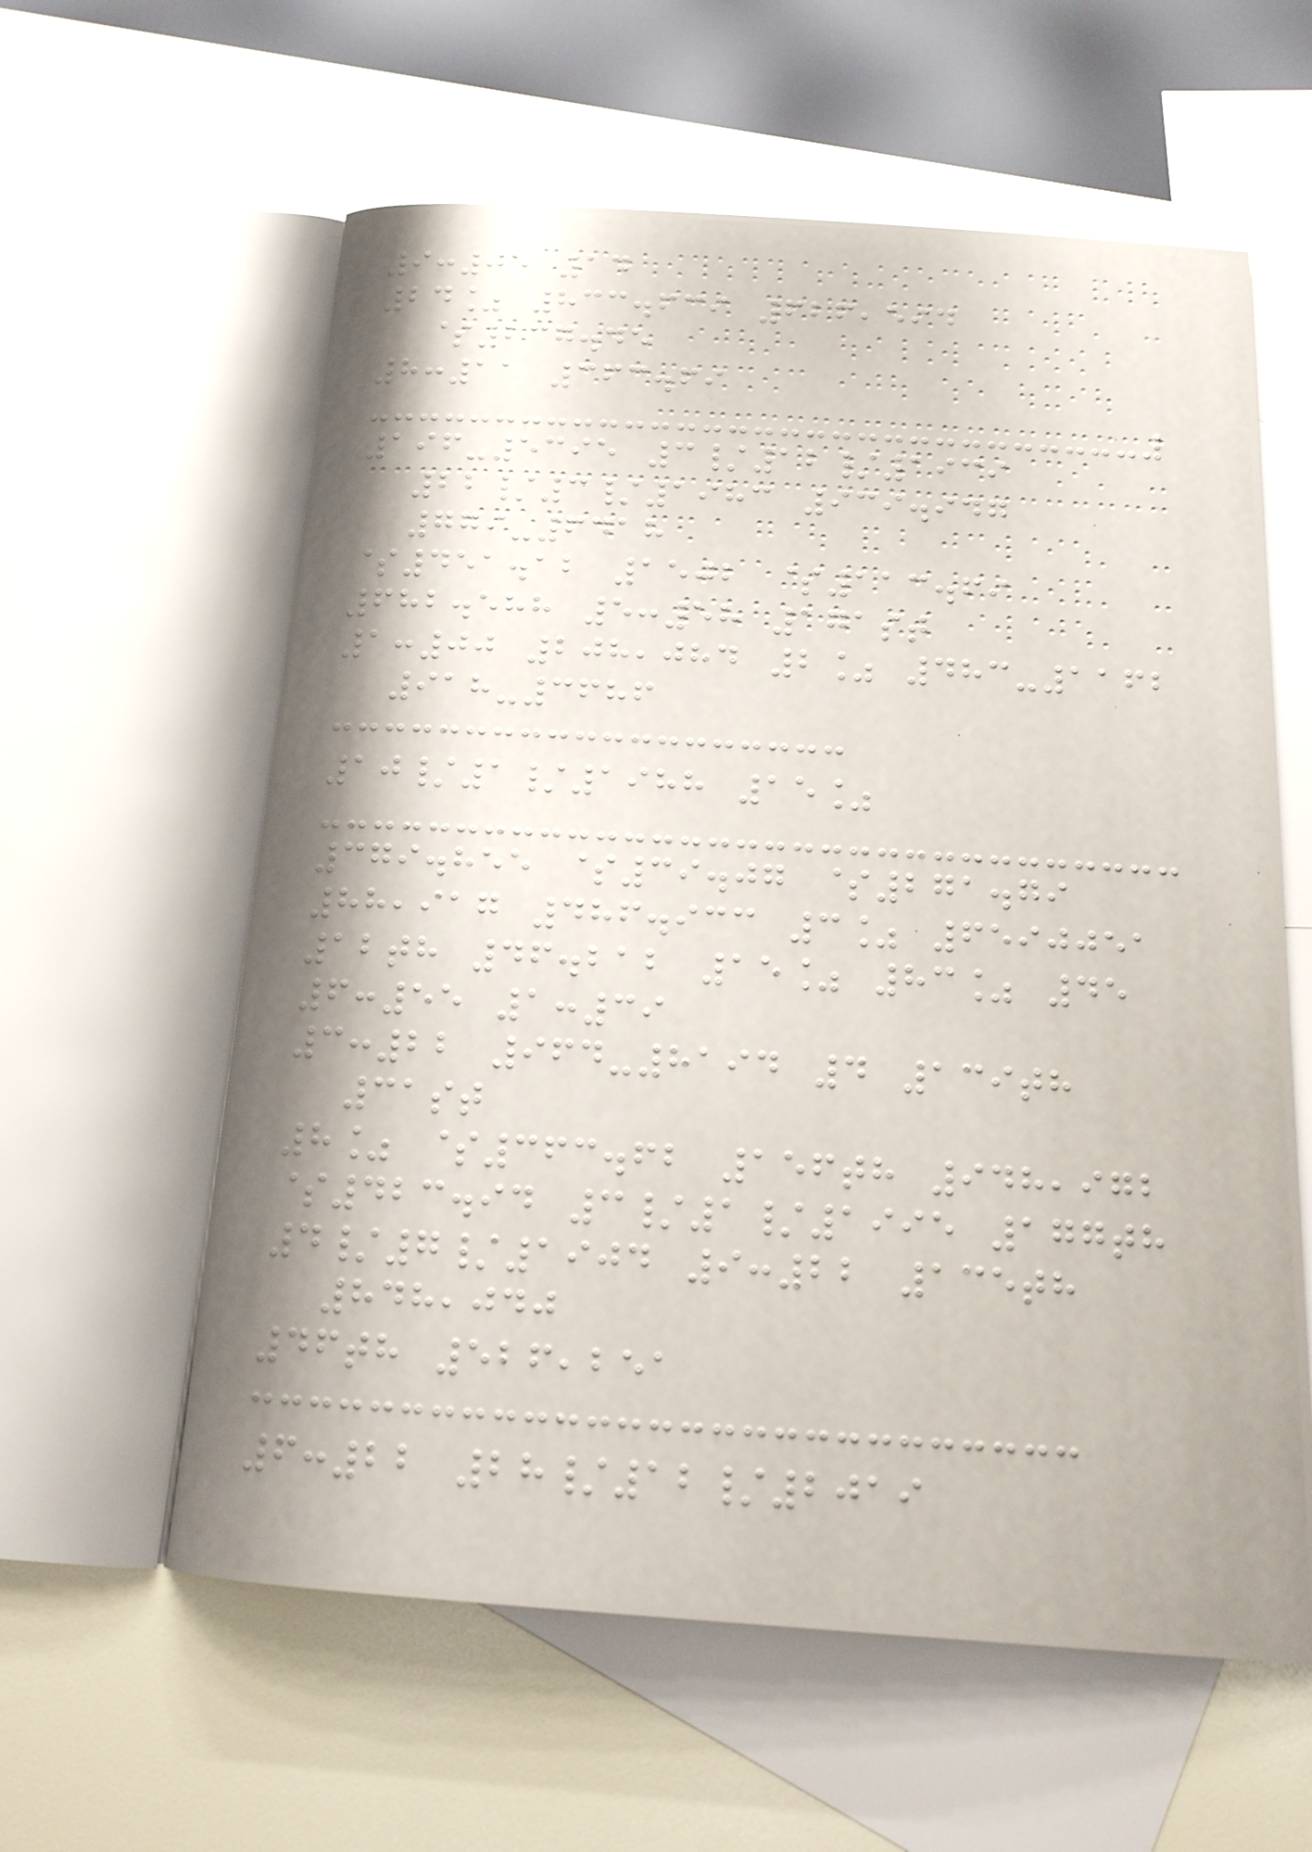9:05 14
24% 833.639 626,594
$237.45
8:11 363.69
196-5395 3/12/1939
22/3/1983 939.947
779-6418
$451.12 1502 $113.69
682.588 5:58 171st
1:00 208,084 2% 483-1162
918-3686
10/1/1988 15%
379.855 $39.07 $271.79
88,917 486.933 3% 6590051
12th 46.212 15% 83% 45
6:55 1:39
3:22 964-8194 4 139th
31st
8% $363.62 156th 948,972
$423.94 3/1/1995 177th
4/7/1904 9:22 135th
848,040
46th 526,251
6:22 28/12/2019
